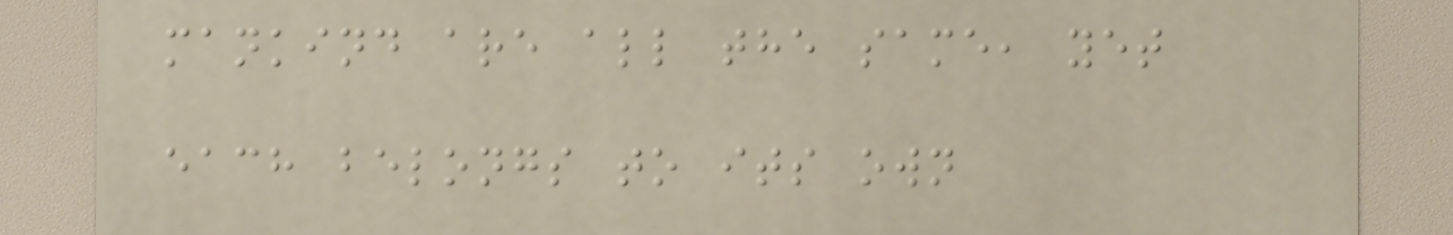mankind are all the same, yet
each belongs to its own
